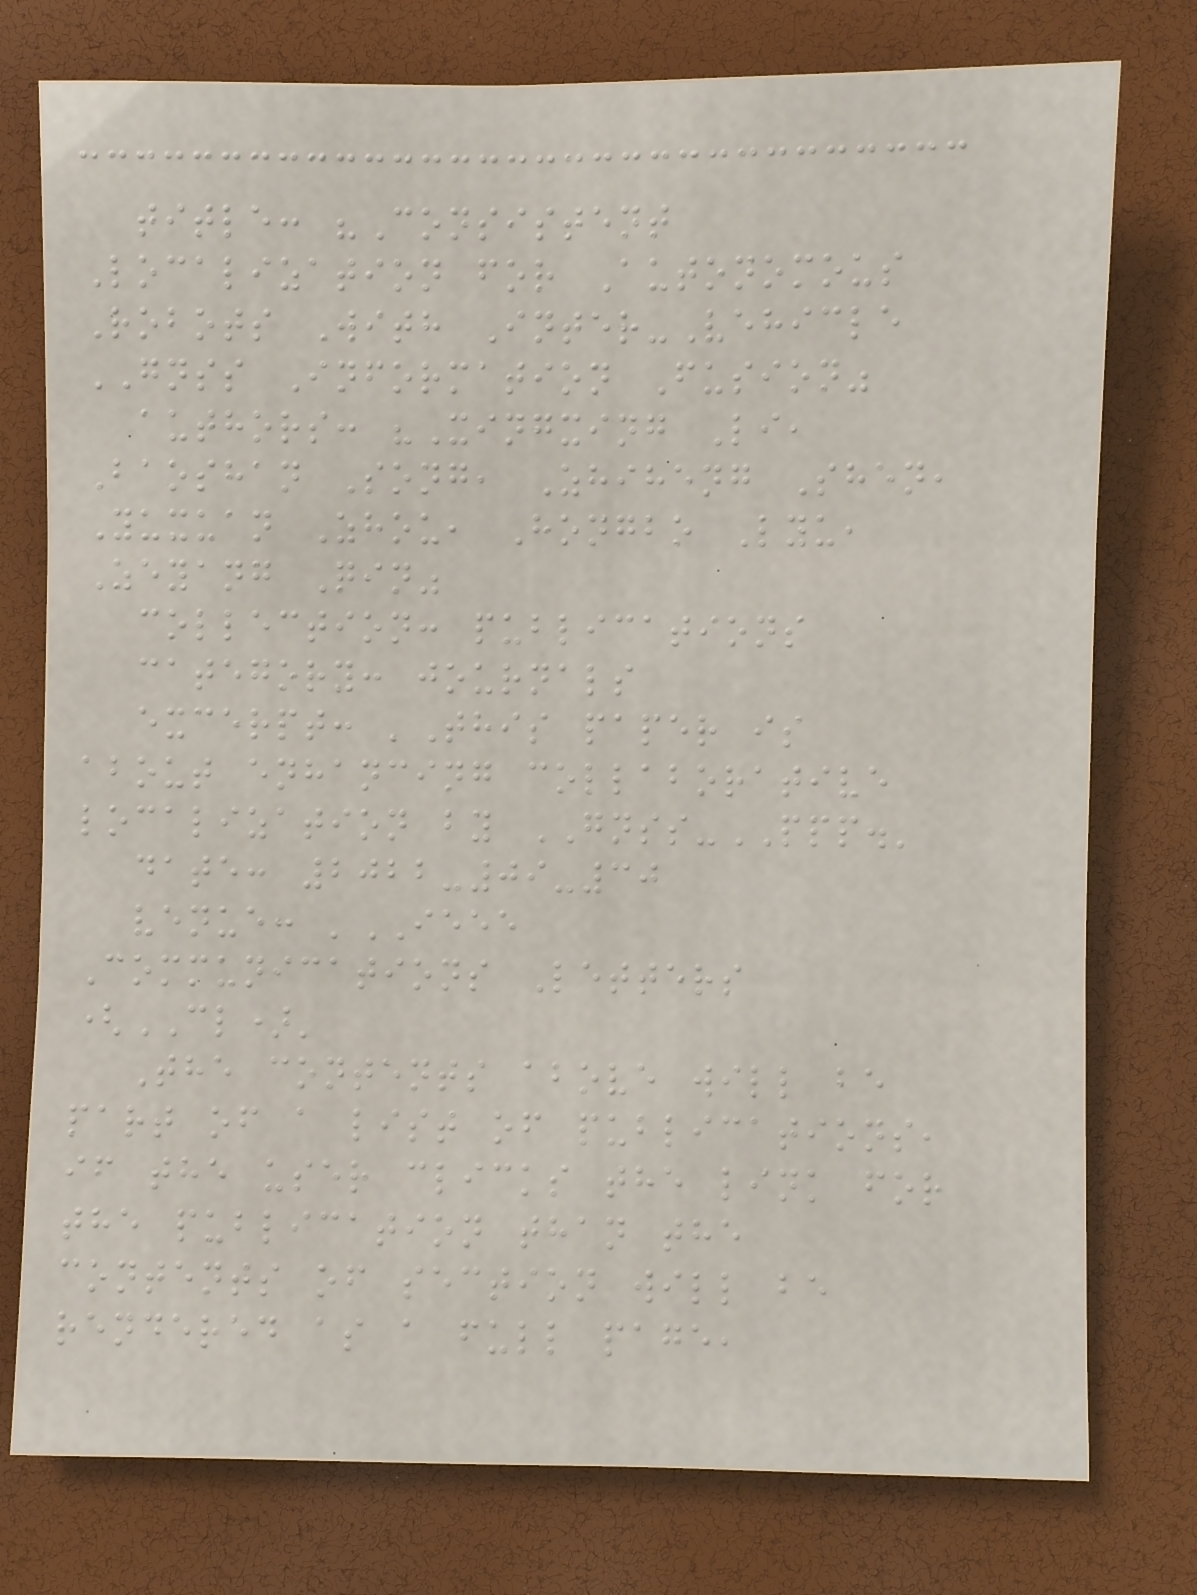title: "Consistent
Localization for Autonomous
Robots With Inter-Vehicle
GNSS Information Fusion"
authors: "Xingxing Li,
Baoshan Song, Zhiheng Shen,
Yuxuan Zhou, Hongbo Lyu,
Zeyang Qin"
collection: publications
category: journals
excerpt: 'This paper is
about enhancing collaborative
localization by GNSS-PPP.'
date: 2022-09-30
venue: 'IEEE
Communications Letters
(CL)'
The contents above will be
part of a list of publications,
if the user clicks the link for
the publication than the
contents of section will be
rendered as a full page,
